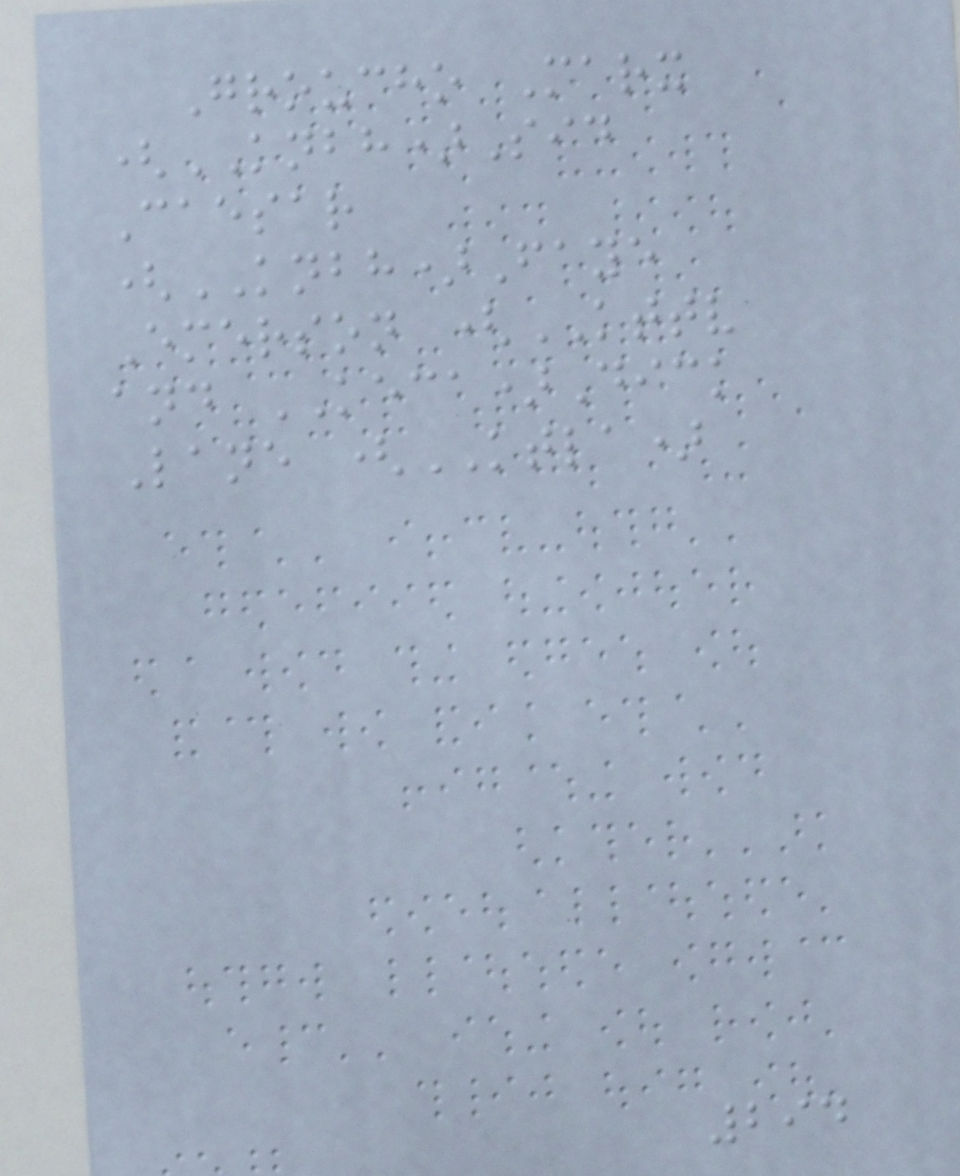Groucho Marx
(KNBH)Sid
Caesar
(KNBH)Faye
Emerson (KTTV
and KECA)Dick
Lane (KTLA)
294
